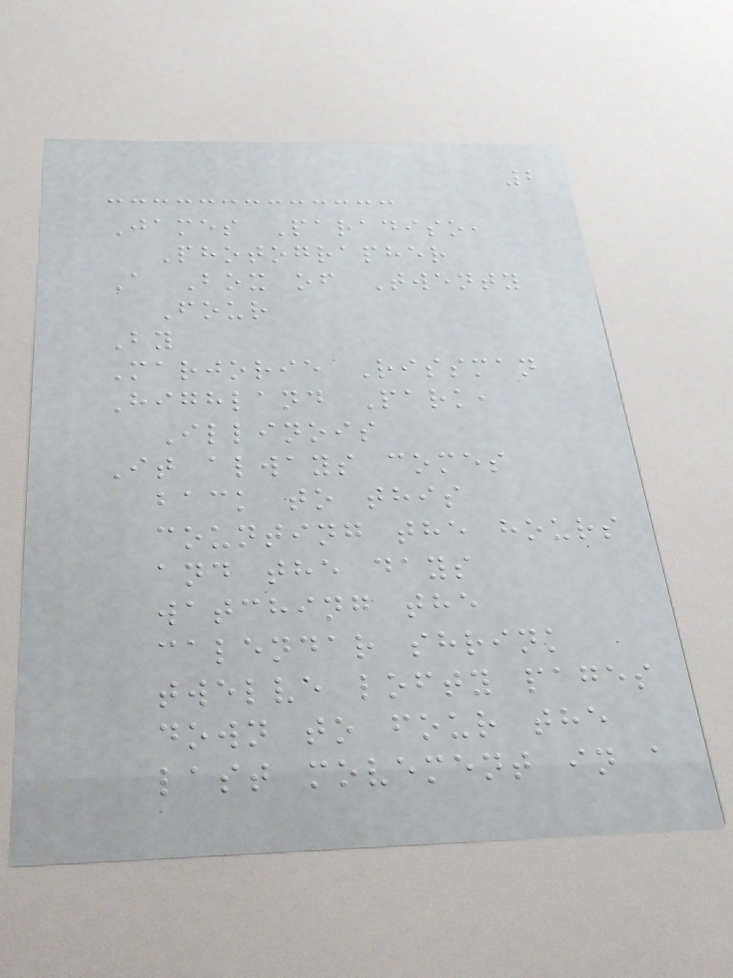2
James Paradiso,
Photographer
A Box of Twenty
Four
By
Marjorie Rissman
Highland Park,
Illinois
It always comes
back to this
counting the hours
and the days
watching the
calendar shrink
twelve lofty pages
down to four the
last movement in a
